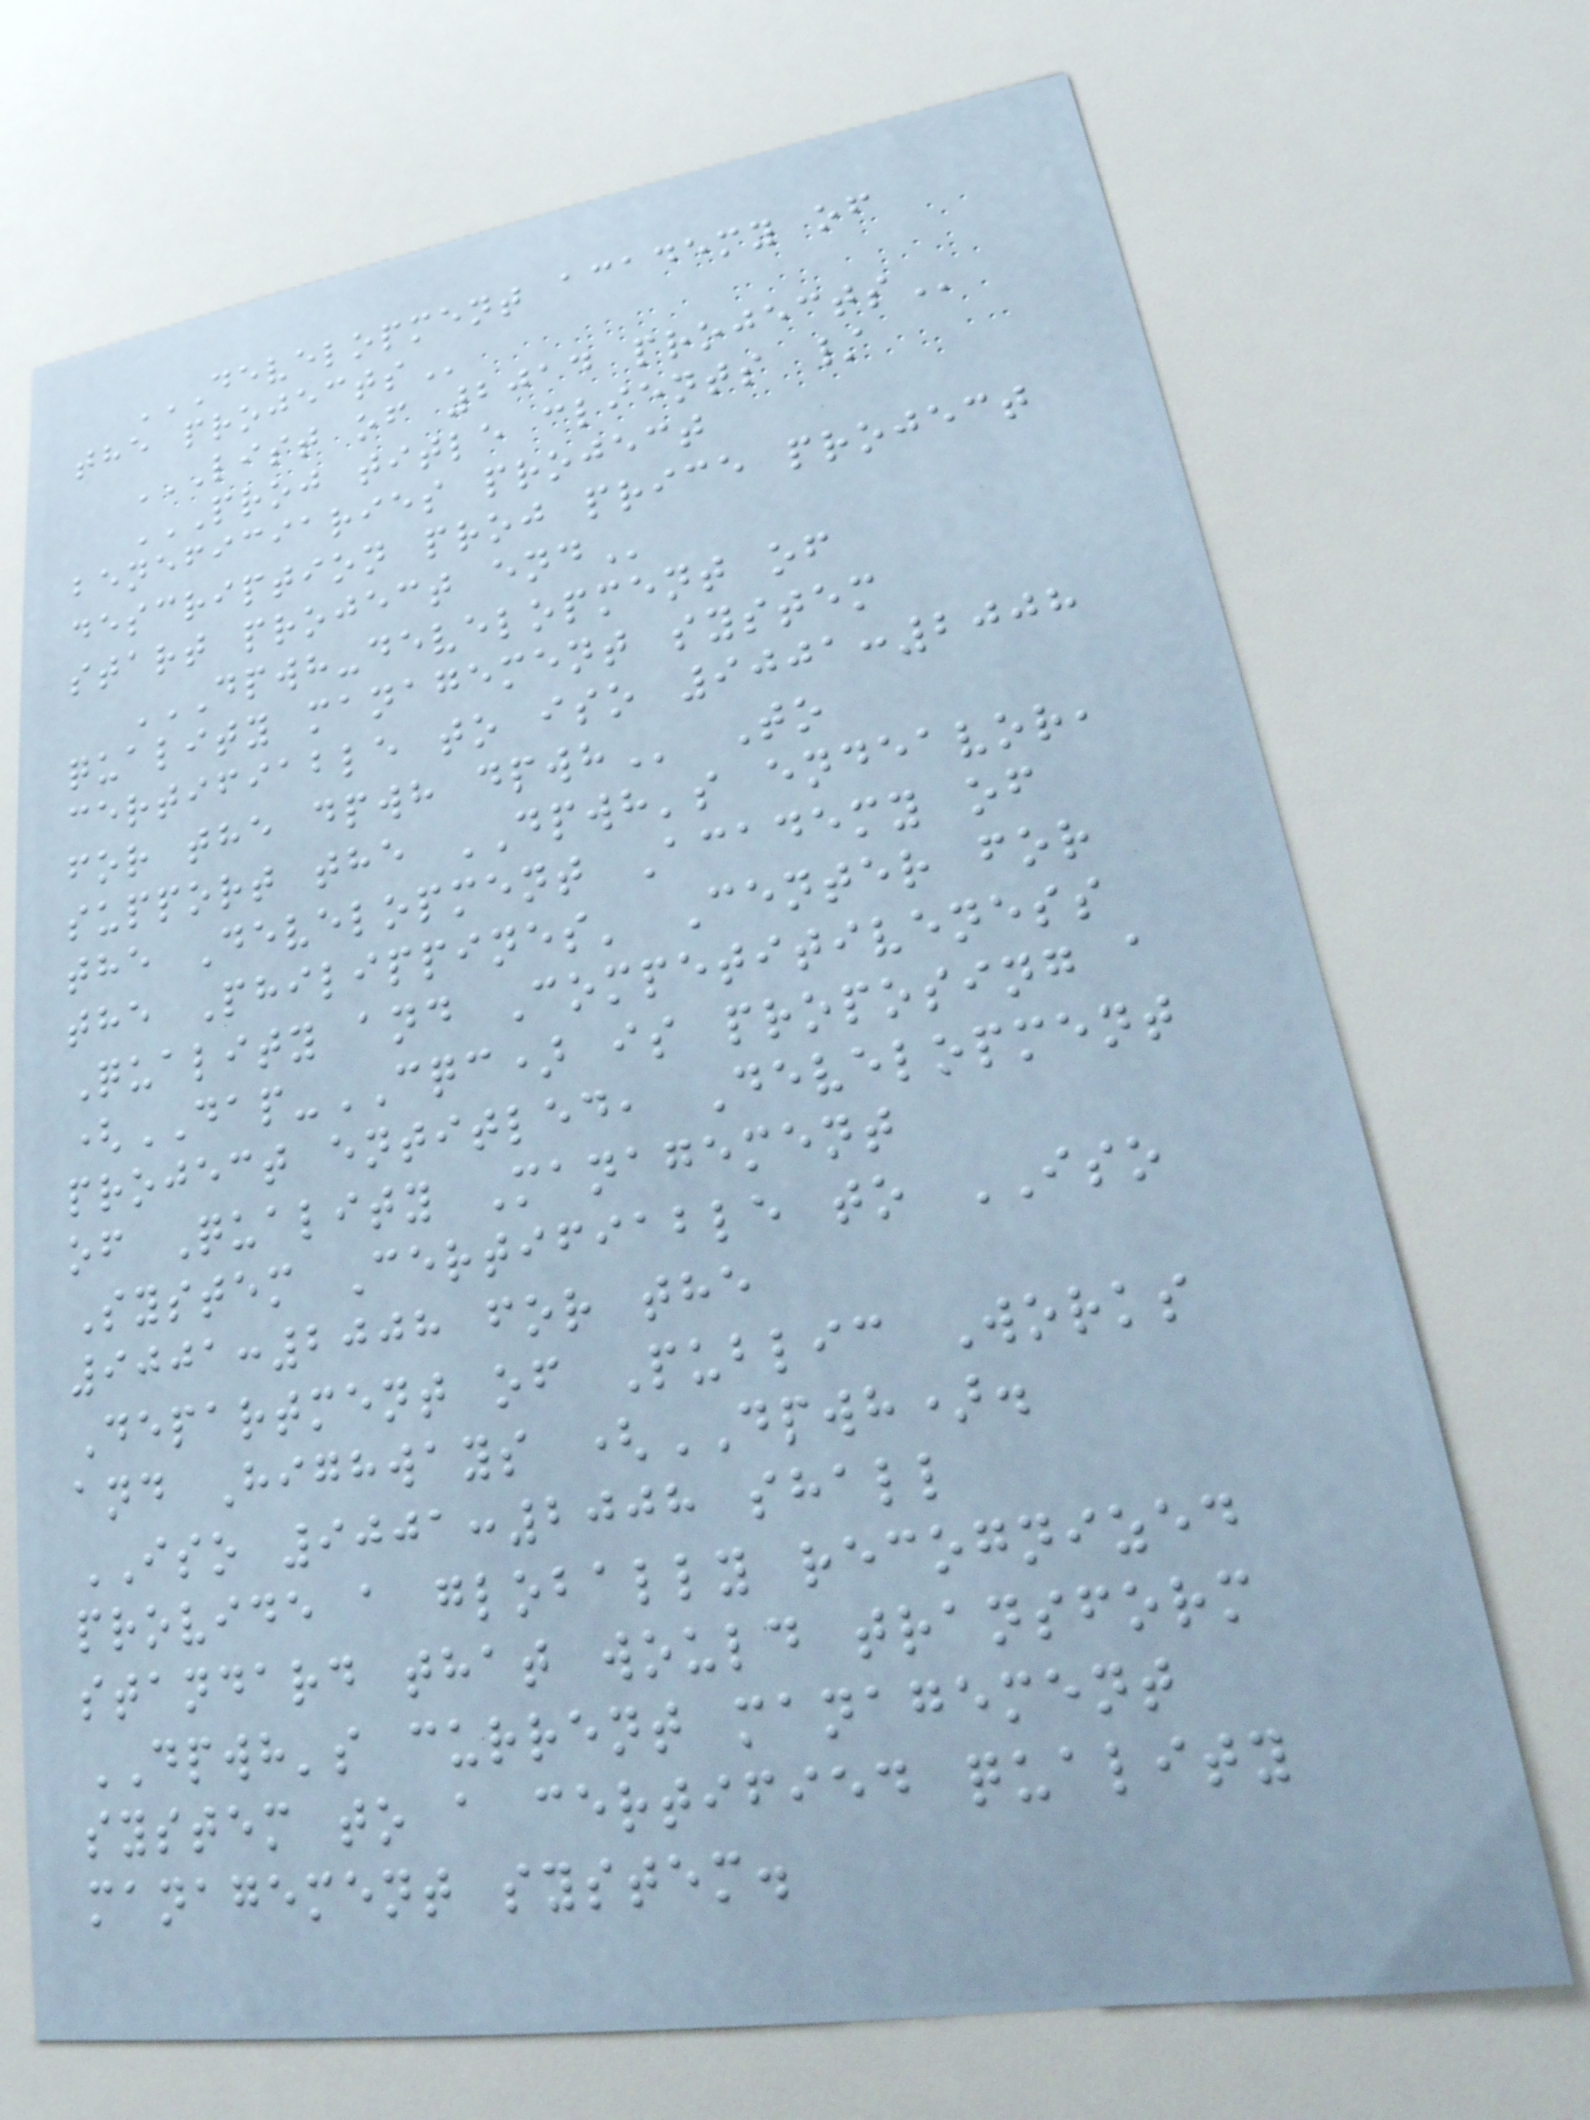DEVELOPMENT ACADEMY OF
THE PROJECTS
LIST OF 2014 PROJECTS
PROJ TITLE CLIENTS /
BENEFICIARIES PROJECT
DESCRIPTION PROJ PRICE PROJECT
START PROJECT END
DPWH-DEVELOPMENT OF
QUALITY MANAGEMENT SYSTEM
CERTIFIABLE TO ISO 9001:2008
FOR THE DPWH DPWH To
support the DPWH's endeavor,
the Development Academy of
the Philippines' Center for
Quality and Competitiveness
(DAP-CQC) is proposing a
project entitled, Development
of Quality Management
System Certifiable to ISO
9001:2008 for the
Department of Public Works
and Highways (DPWH).
ISO 9001:2008 shall
provide a globally recognized
standard that would transform
DPWH's current management
system to a certified quality
management system.
